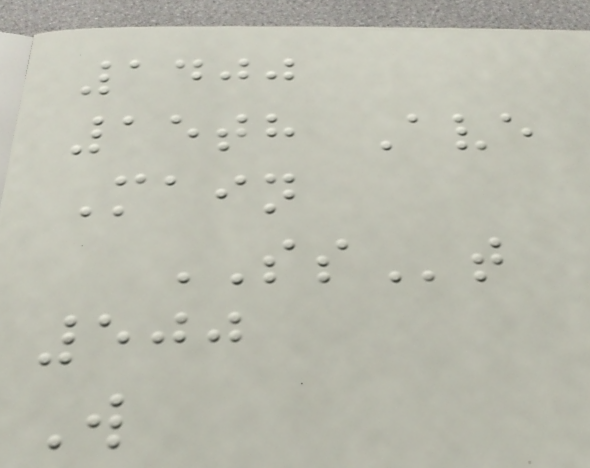1400
15th Ave
Main
SSt
500
W
